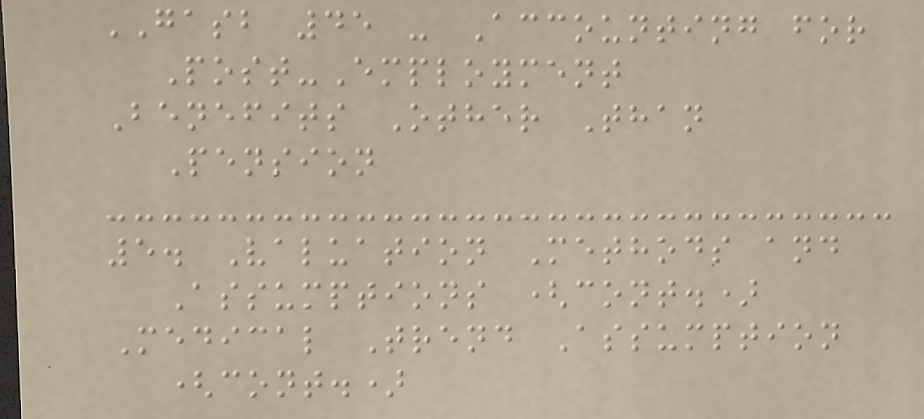GASB 45 - Accounting for
Post-Employment
Benefits Other Than
Pension
5. Valuation Methods and
Assumptions (cont.)
Medical Trend Assumption
(cont.)
